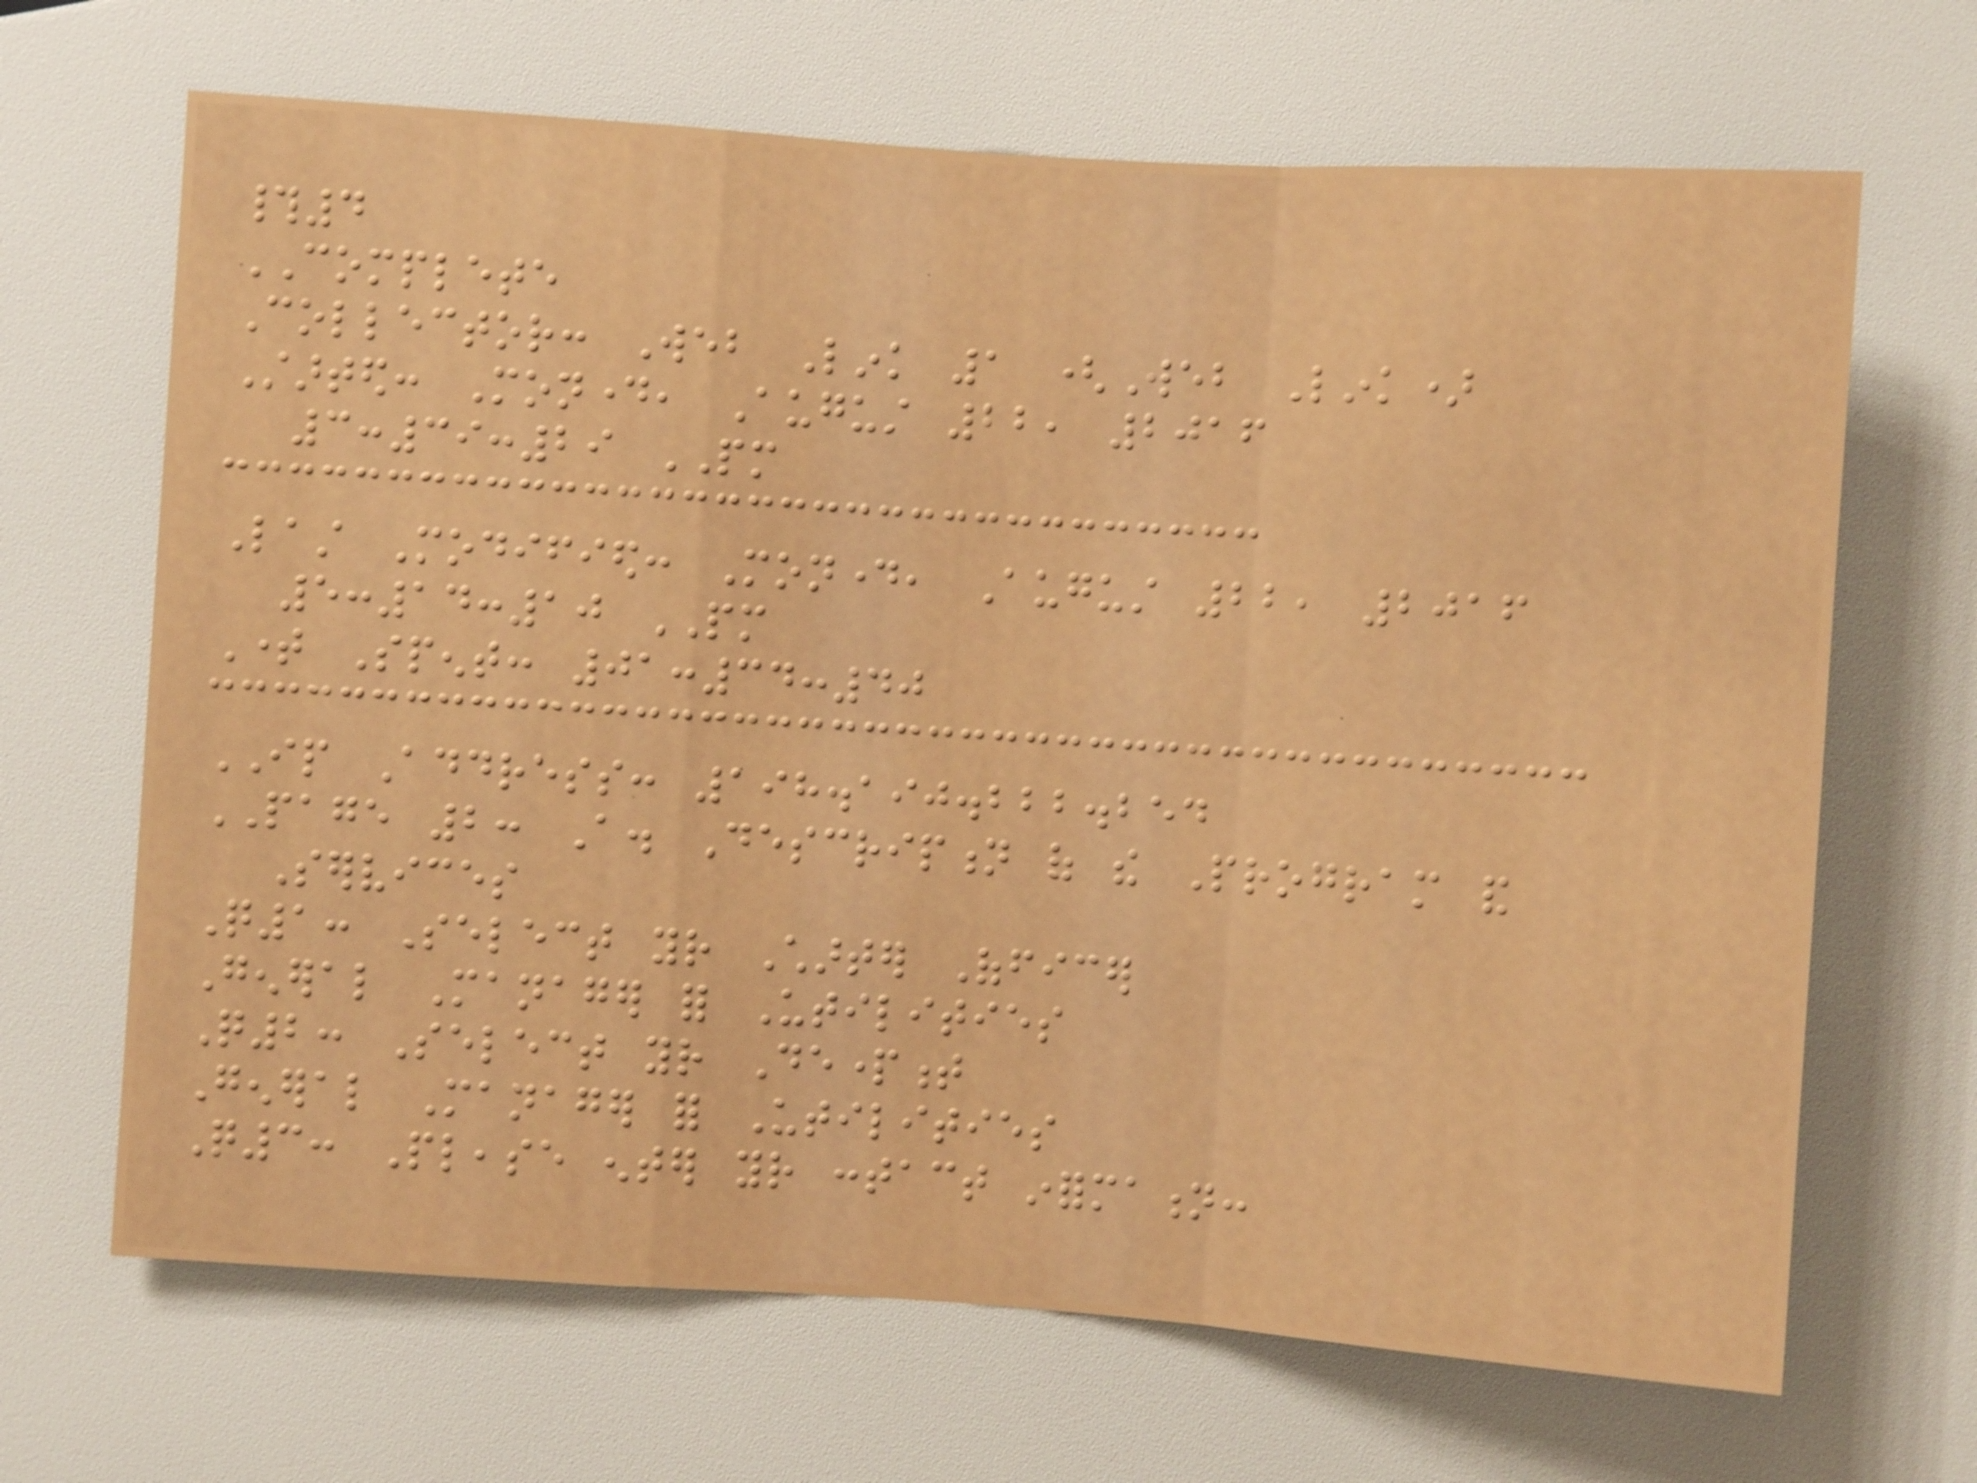#4
COMPLETE
Collector: Web Link 1 (Web Link)
Started: Monday, August 22, 2016
3:39:29 PM
Last Modified: Monday, August 22, 2016
5:14:10 PM
Time Spent: 01:34:40
IP Address: 198.190.222.254
PAGE 2: A. Description of the Program and
Services
Q1: Select your Charter Officer
General Manager for Utilities
Q2: Select your Department
General Manager for Utilities
Q3: Please enter your contact information:
